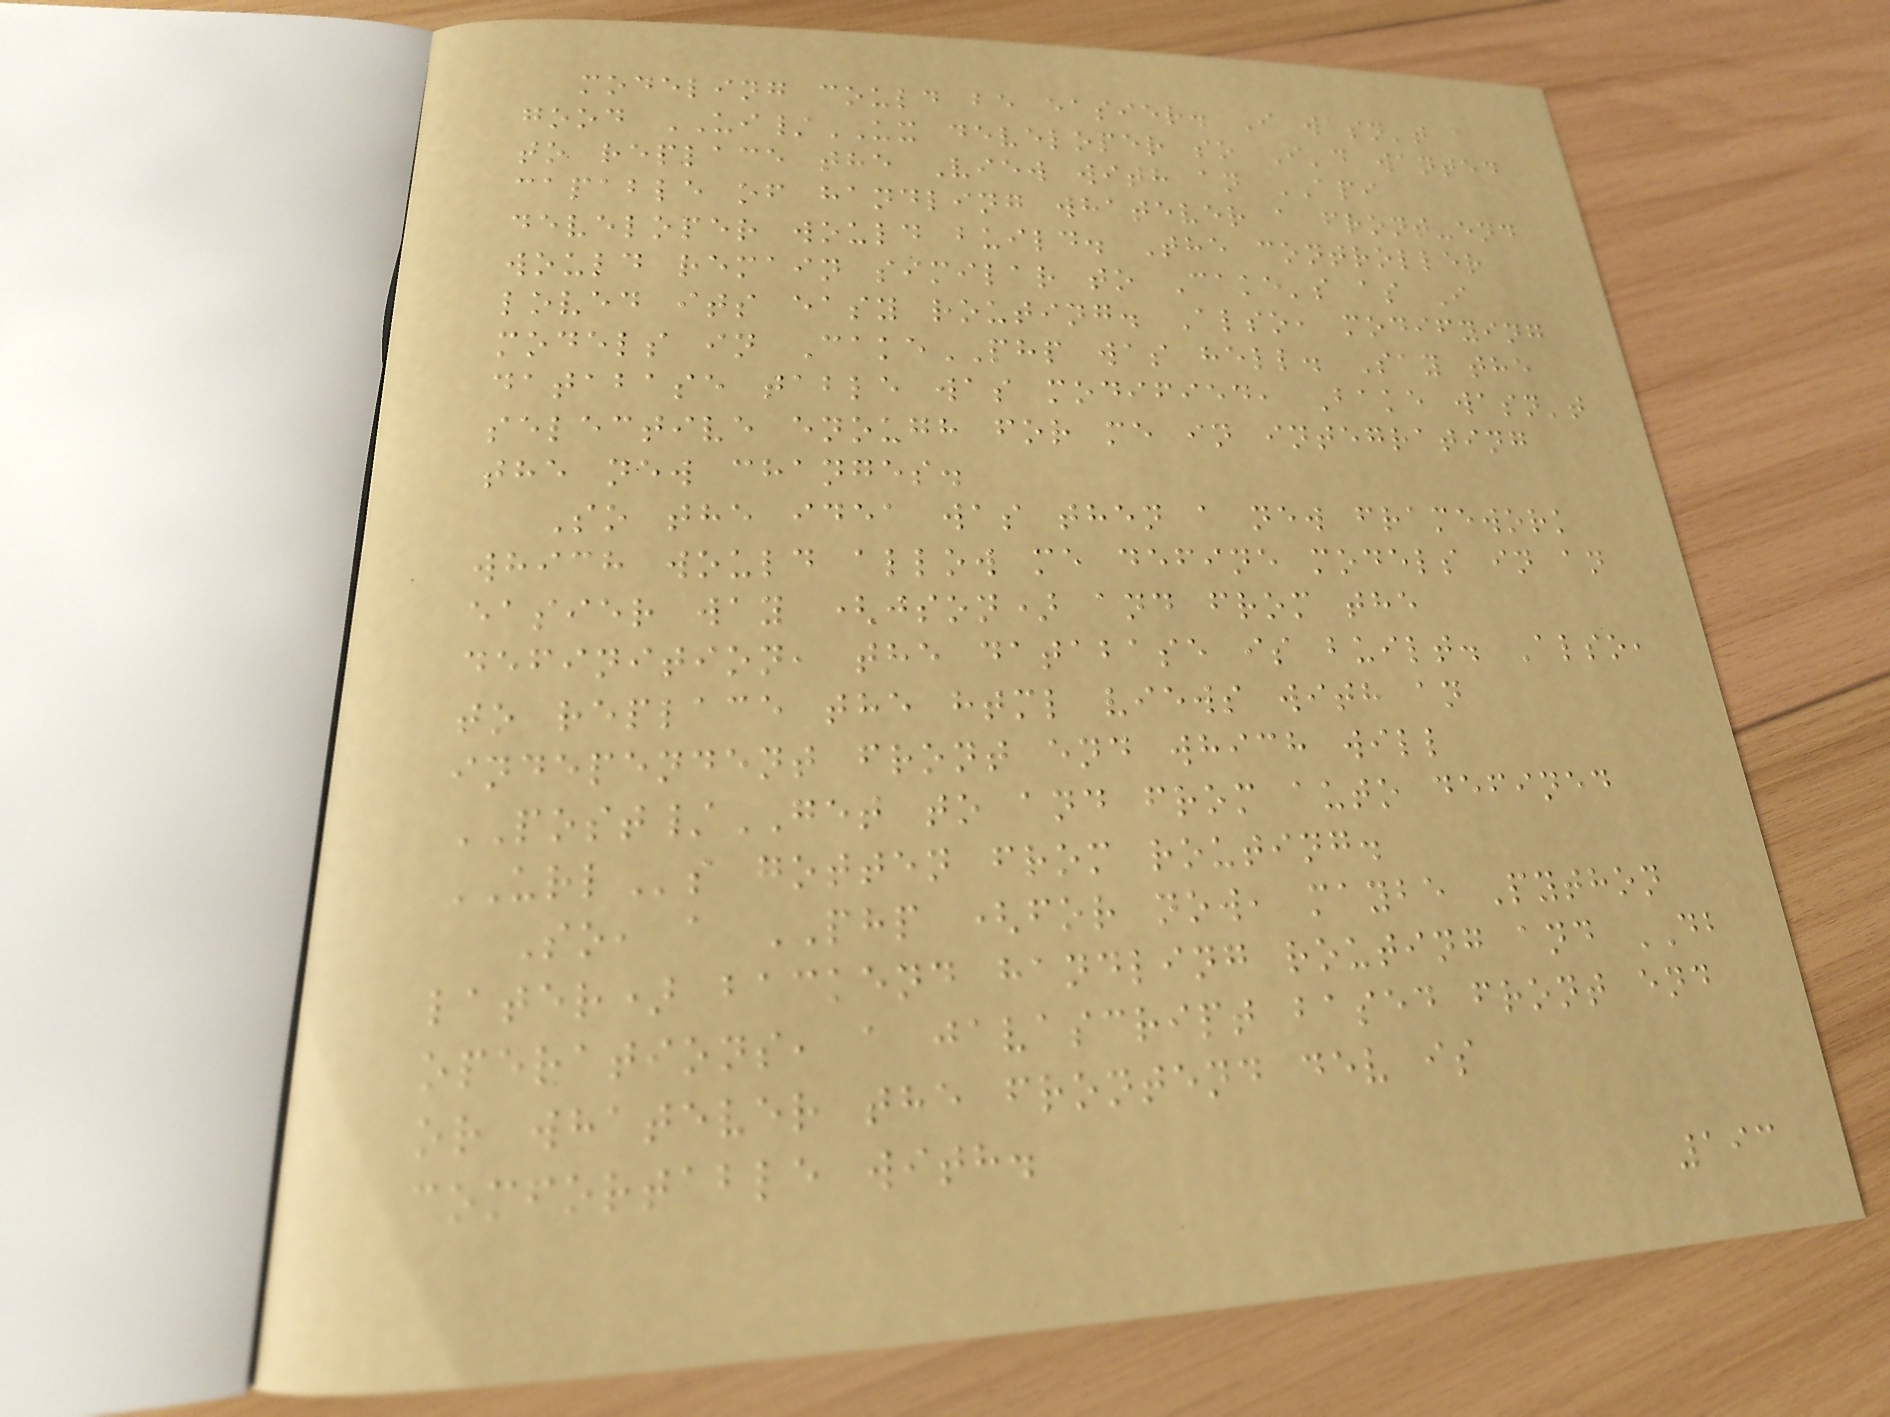modeling could be easier. I wasn't a
good UI/UX developer so I'd wanted
to replace the View with an API
capable of handling whatever a front-end
developer would build. The controller
would remain similar to Cake's as I
loved its easy routing. Also, modifying
models in CakePHP was hell. Say the
database table was modified, Bake wasn't
selective enough for me in integrating
the new changes.
So the idea was then a new framework
which would allow me define models in an
easier way (json) and from the
definition, the database is built. Also,
to replace the html views with an
independent front end which will
POST/GET to and from auto defined
URLs gotten from routing.
So, a PHP (for now, maybe Python
later) backend handling routing and DB
operations, a javascript based front end
or whatever the frontend dev is
comfortable with.
193
